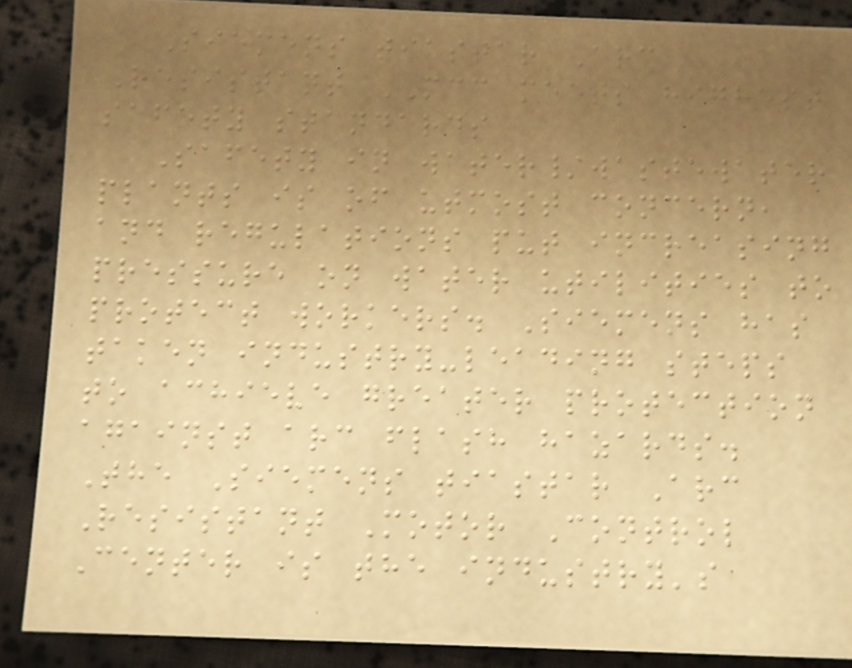Siemens tiastar Arc
Resistant MCC meets highest
safety standards
Safety in water/wastewater
plants is of utmost concern,
and regulations put increasing
pressure on water utilities to
protect workers. Siemens has
taken industry-leading steps
to achieve greater protection
against arc flash hazards.
The Siemens tiastar Arc
Resistant Motor Control
Center is the industry's
